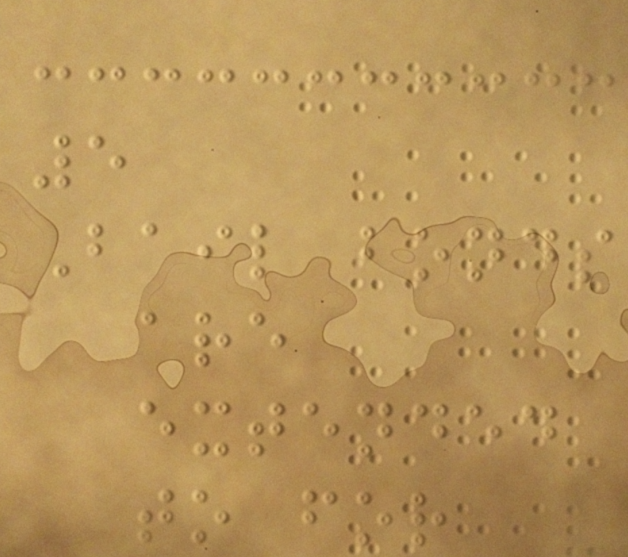5
Bail bonds
are
extended
to for
